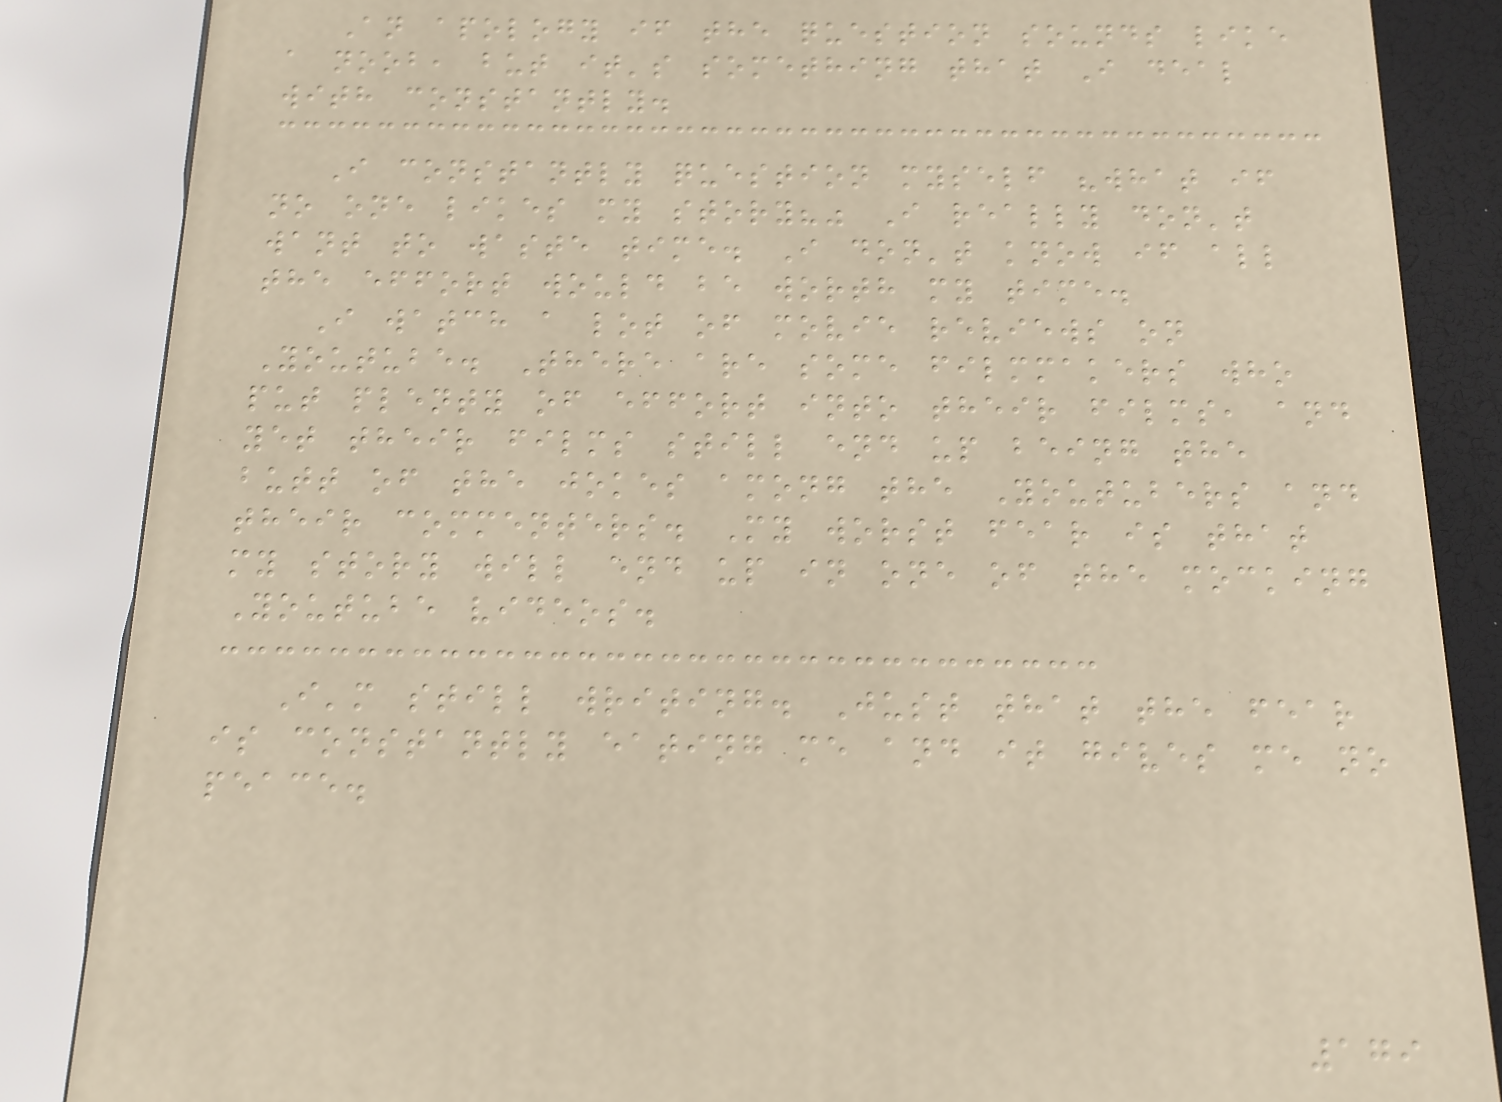An apology if the question sounds like
a noob, but it's something that I deal
with constantly.
I constantly question myself "what if
no one likes my story?" I really don't
want to waste time. I don't know if all
the effort would be worth my time.
I watch a lot of movie reviews on
Youtube. There are some filmmakers who
put plenty of effort into their films, and
yet their films still end up being the
butt of the jokes among the Youtubers and
their commenters. My worst fear is that
my story will end up in one of the mocking
Youtube videos.
I'm still writing. Just that the fear
is constantly eating me and it gives me no
peace.
179
